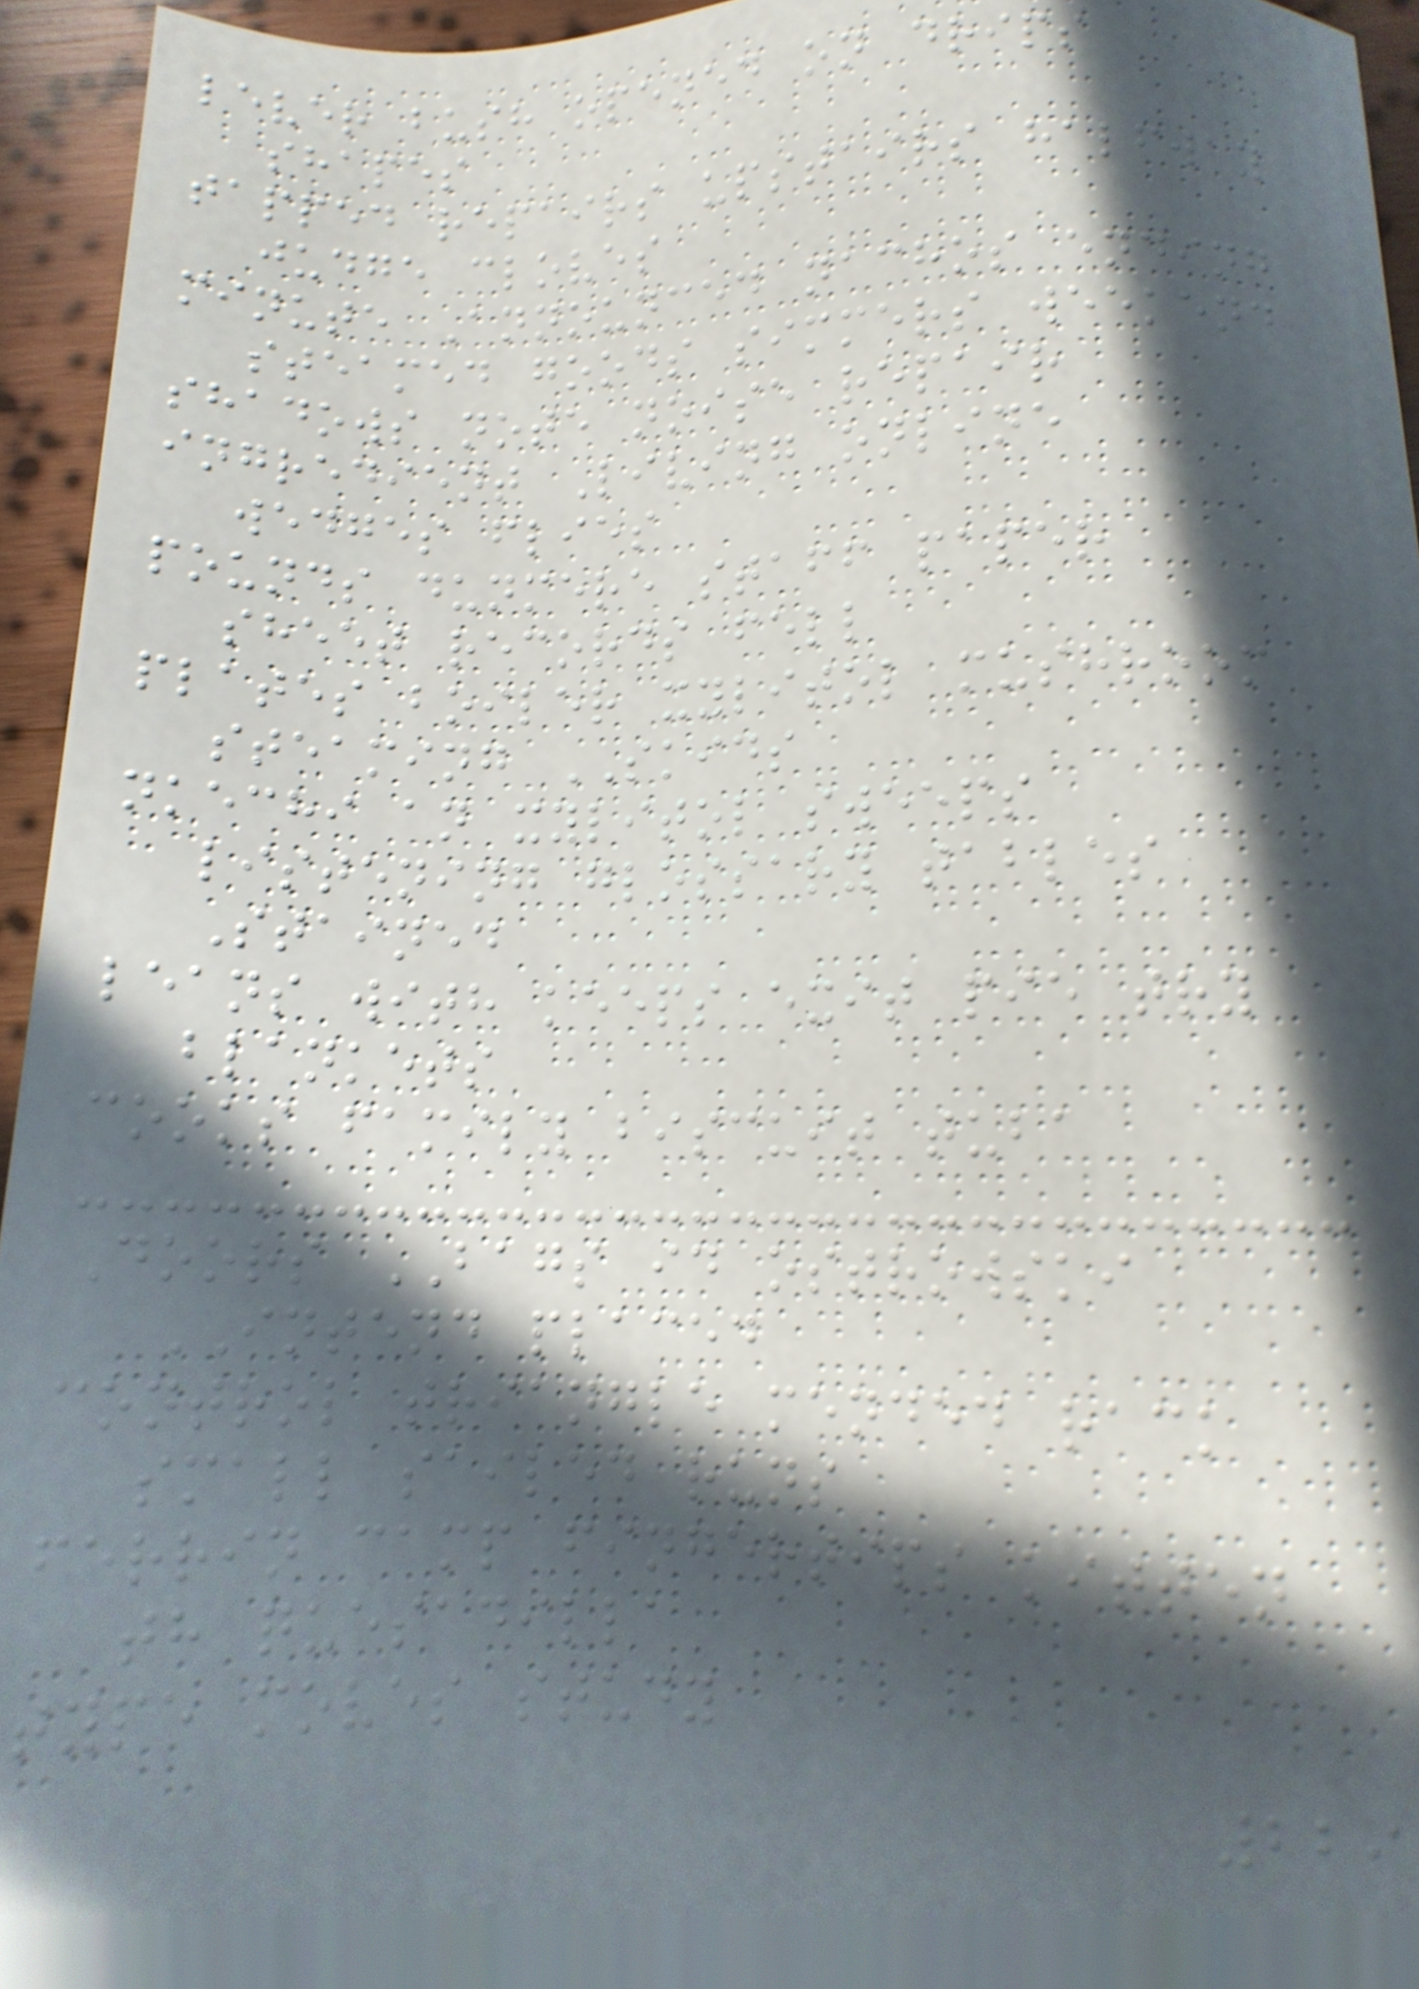lever bush opened on drips
shapes
tapped repairs upstairs halfway
judge cloves
minute Announced nachos ending
steamed goods simmers weekend
shadows note noise repair
ingredient Living online
wedges flies
pounds dunmere staff paper
sheet records fell
plates boiler xylitol mushroom
steaming SKIDS
nkechi an xylitol sweeps
listening glossary tables
Stained
leans with keeps exit pie try
blankets
cooks family biscuit tuba
Doors BAGS id ostrowski
INTEND placed
control triangle mended rack
small sailed runs
ferrin camp fingertips kitten
th quesadilla
type moves study
229
